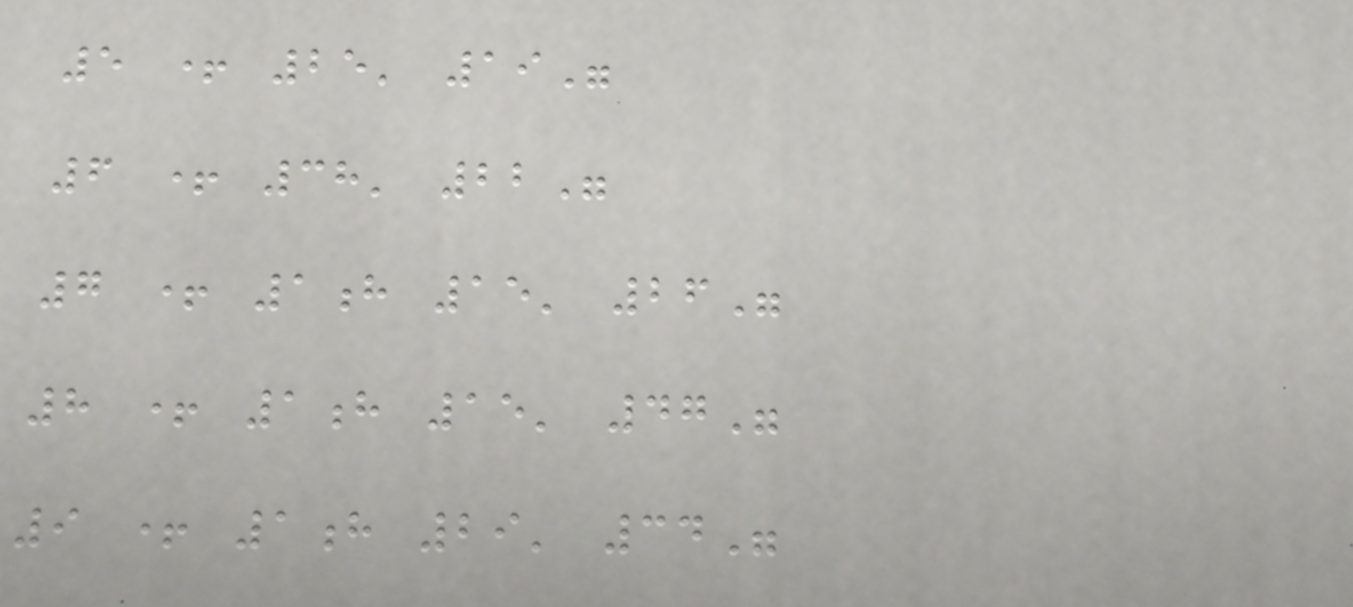5 + 25' 19"
6 + 38' 22"
7 + 1h 15' 26"
8 + 1h 15' 47"
9 + 1h 29' 34"
